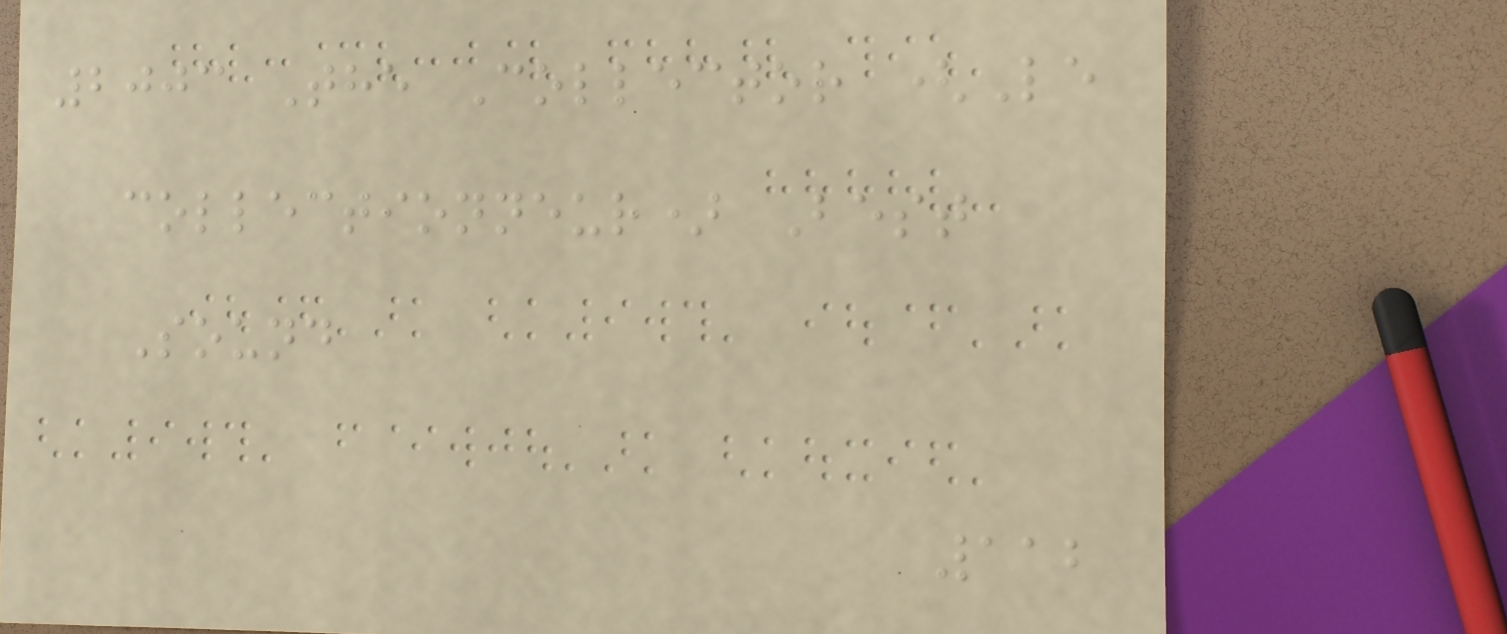2003 The Collector (Le
collectionneur) Best
Sound
112
